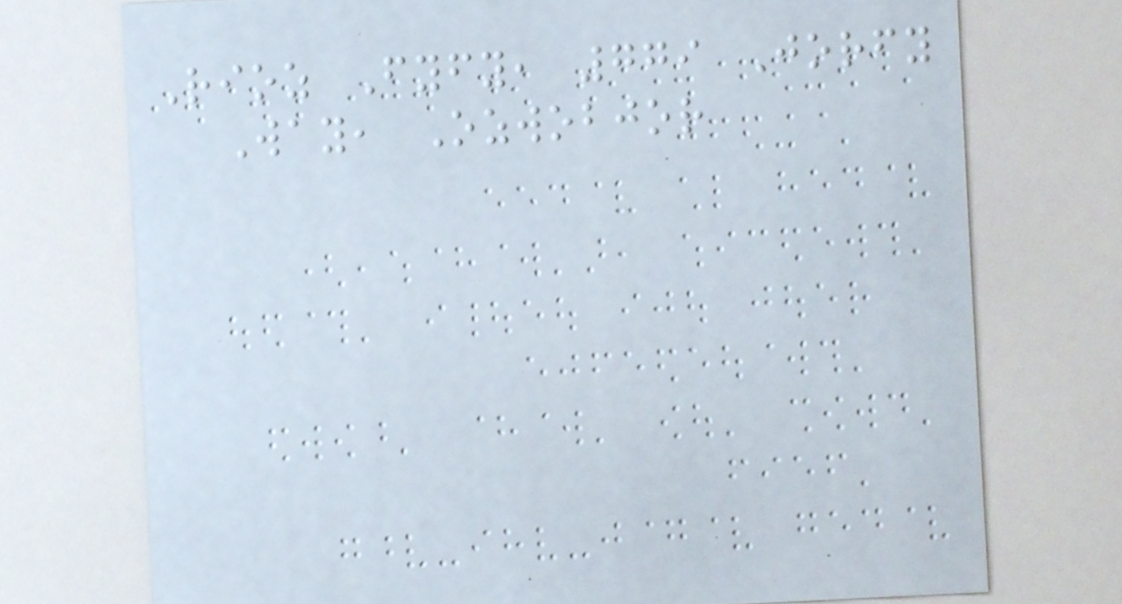Rioz Fyfy, 779 Jorfy
Way, Ozwobjor
